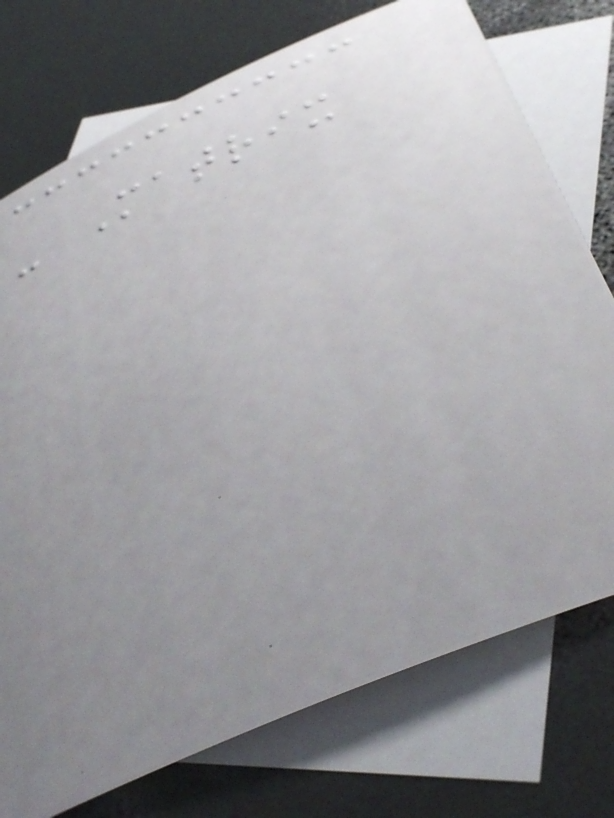- Matrix
